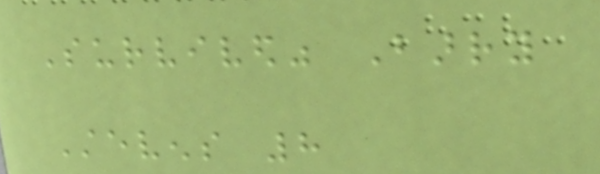Survived" Barry
Stevens 8
